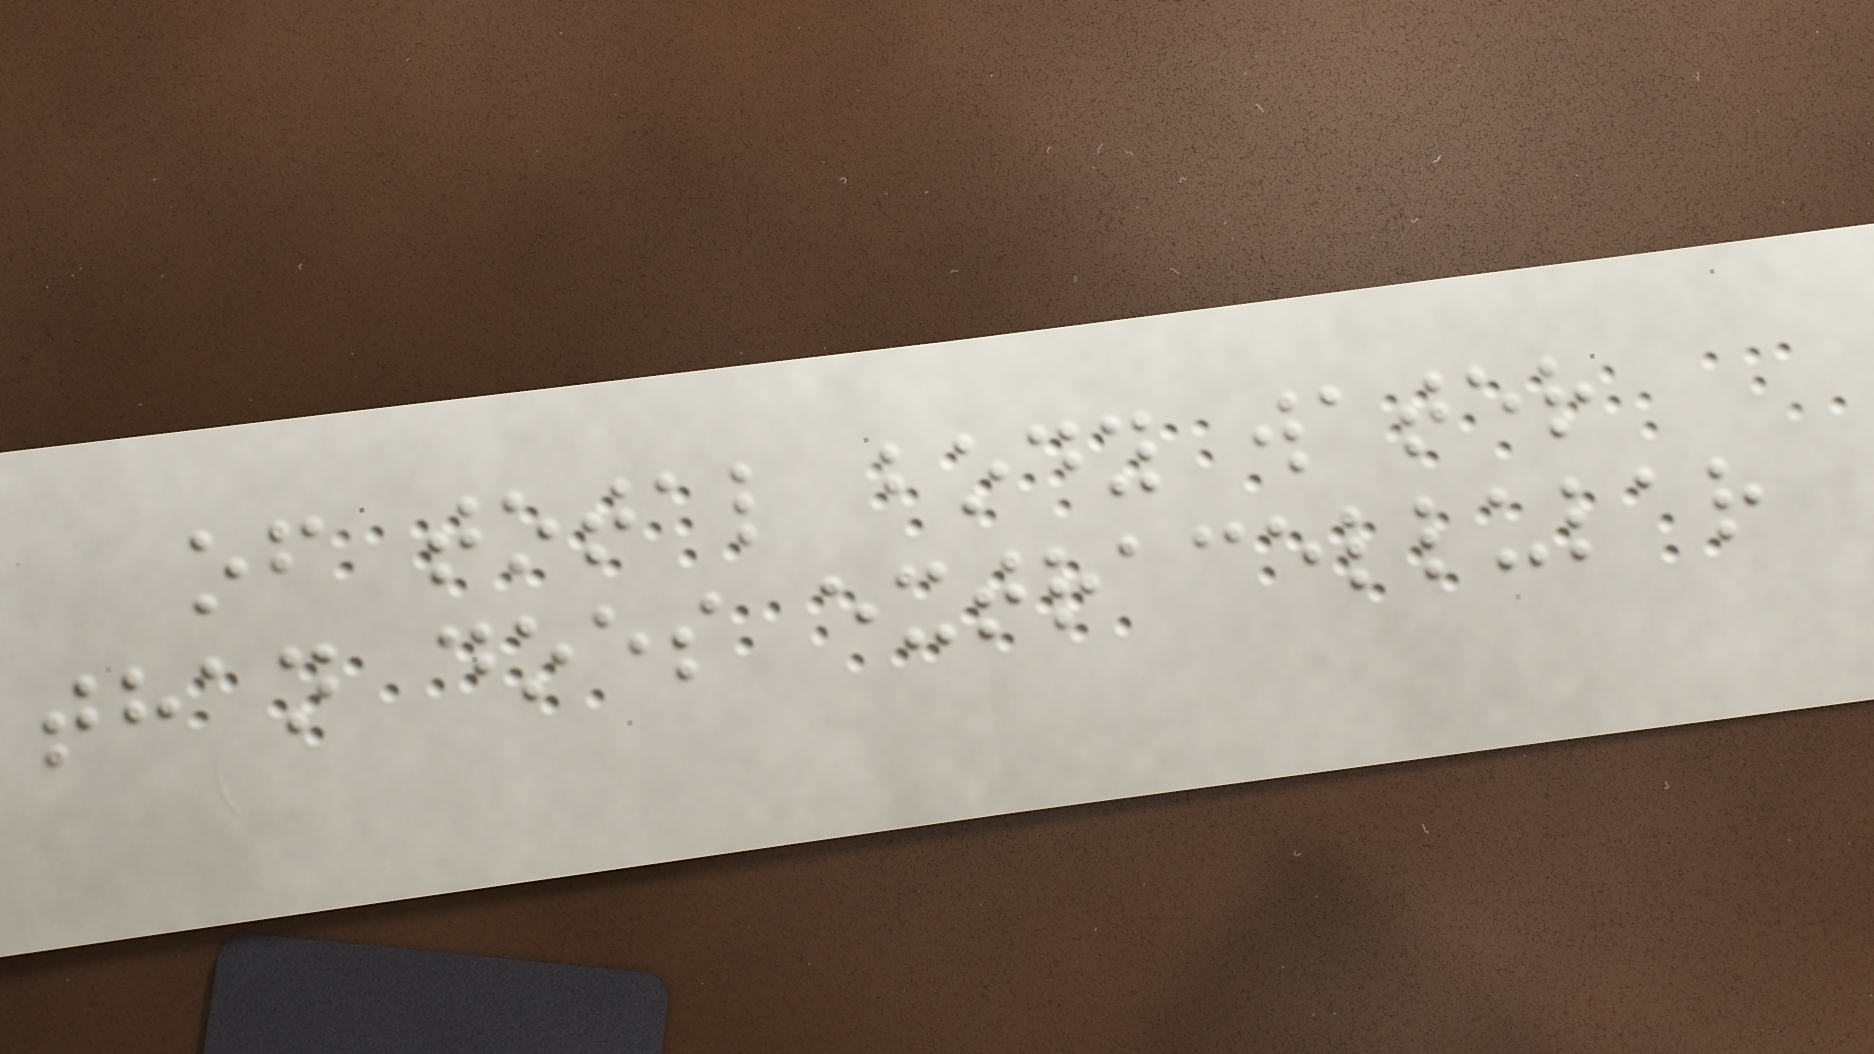of total body water
than does extracellular
